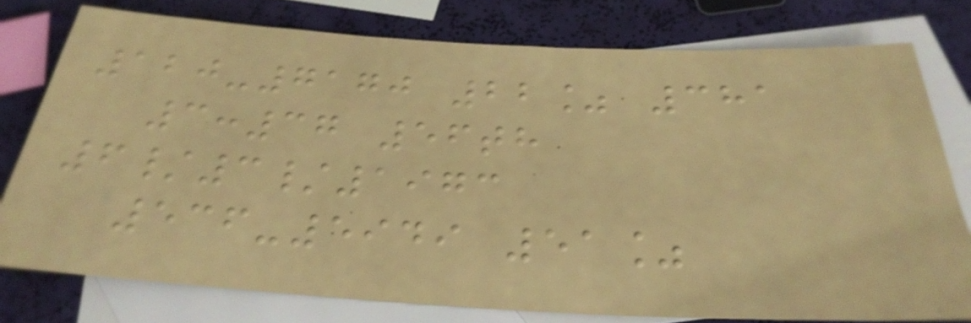120-7170 22% 381
3:37 56th
6/3/1973
536-5949 51%
